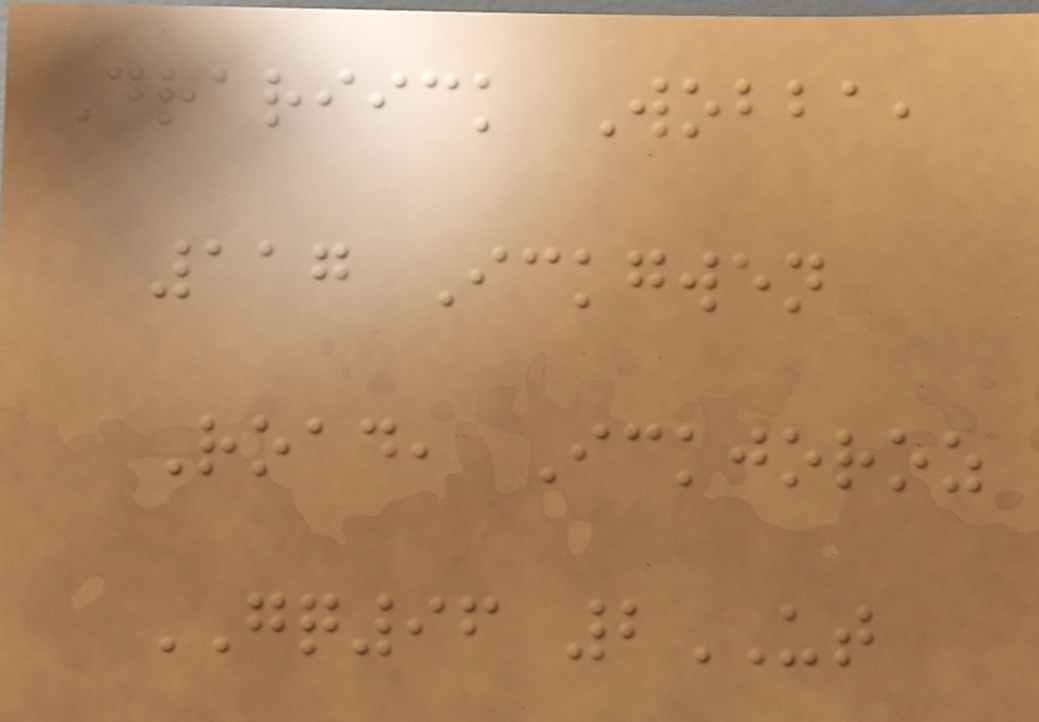Drariick Wobba,
117 Ickgwen
Road, Ickjoroz
GQ96 2UT
